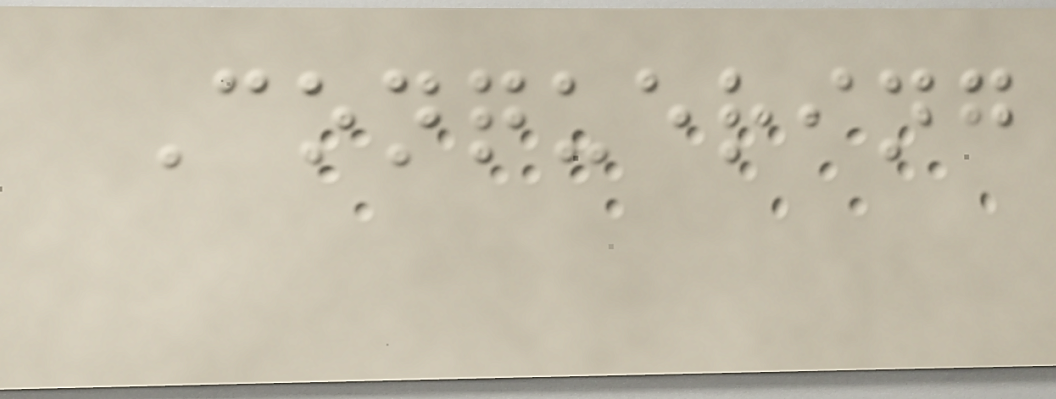Conquering
